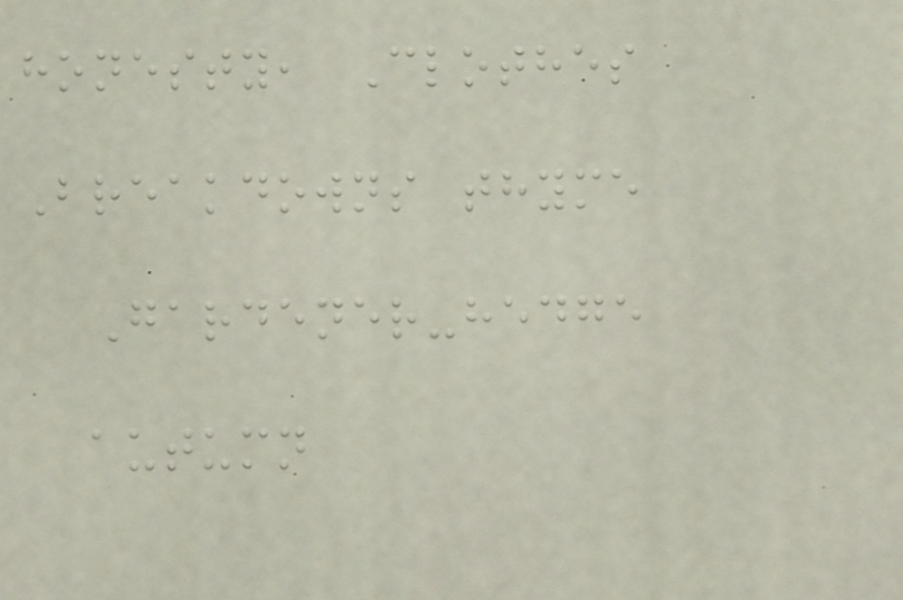honesty, Clothes
Breakdowns thyme
Gardener-hedge
autumn
